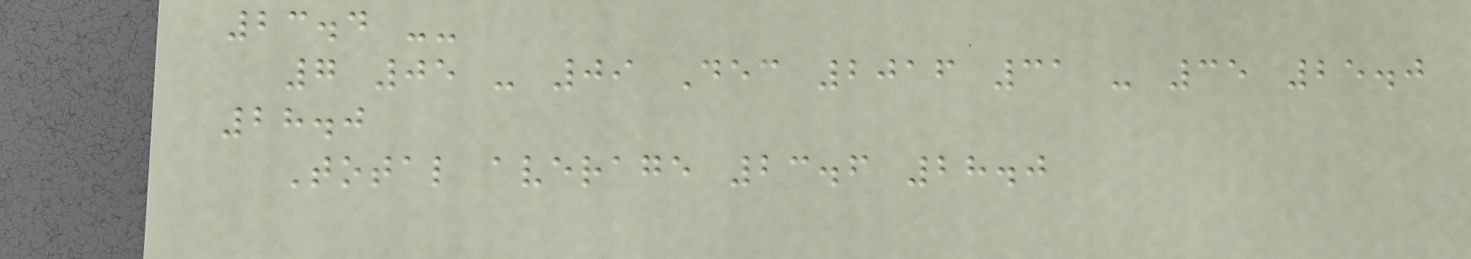23.4 --
7 05 - 09 Dec 2016 31 - 35 25.0
28.0
Total average 23.6 28.0
